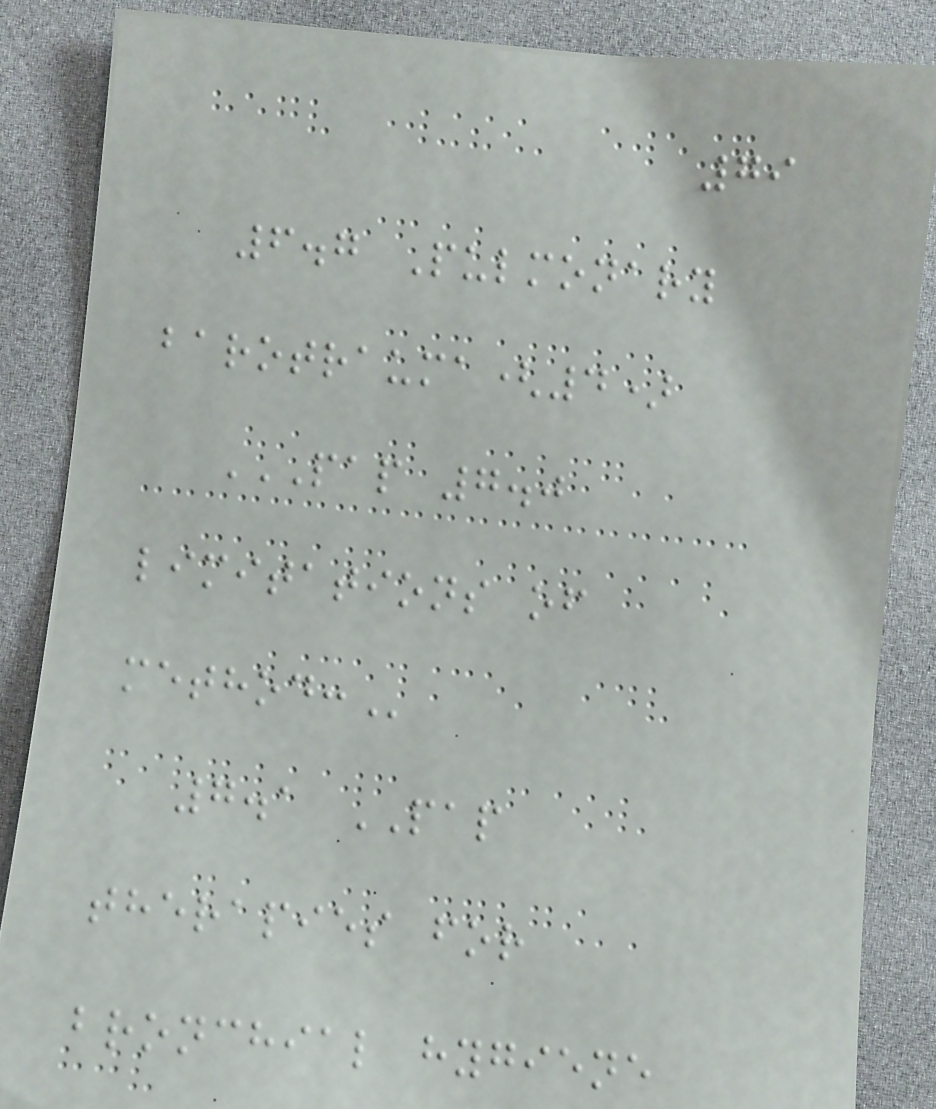79
6.7 Pulmonary
barotrauma(4)
PAP 7.0
LIMITATIONS OF
METHOD:
7.1 PAP
therapies for
bronchial hygiene
